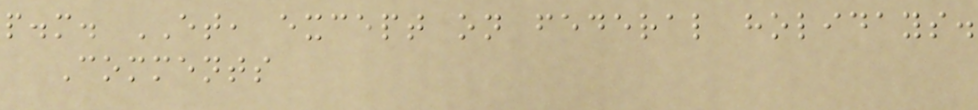p.m. ET, except on federal holidays.
Comments
